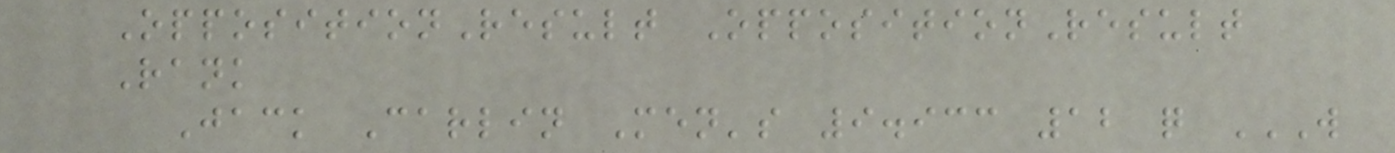OppositionResult OppositionResult
Rank
Jack Carlin Men's 9.933 12 q W
